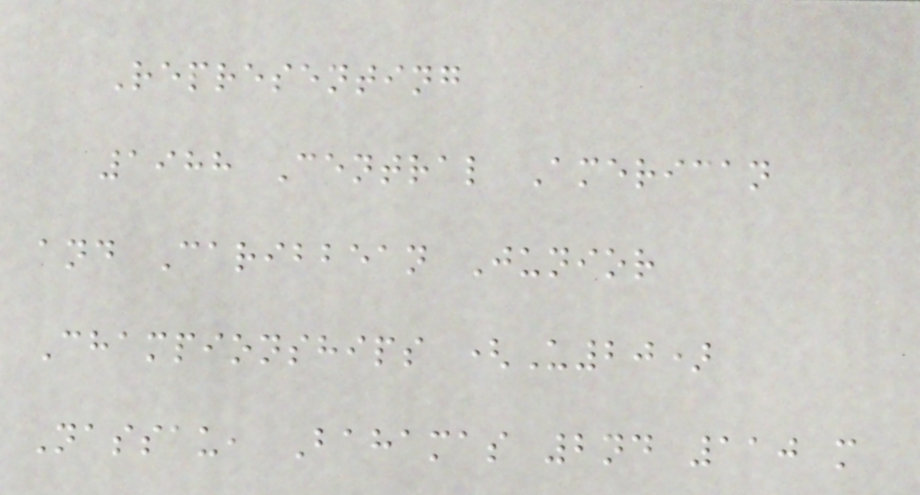Representing
1988 Central American
and Caribbean Junior
Championships (U20)
Nassau, Bahamas 2nd 110 m
